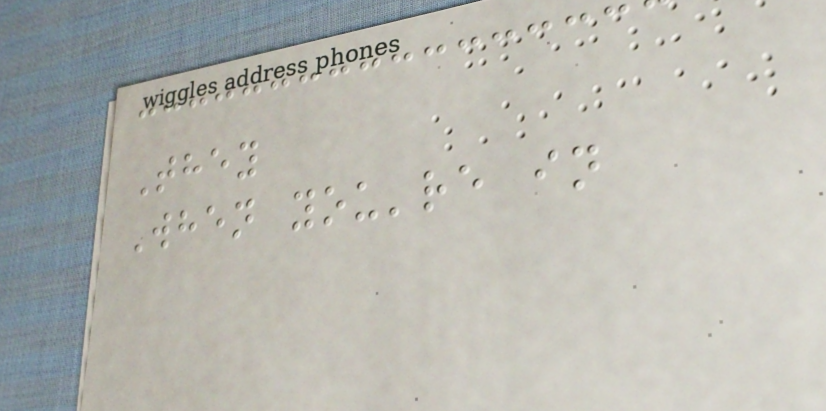They
When you're in
